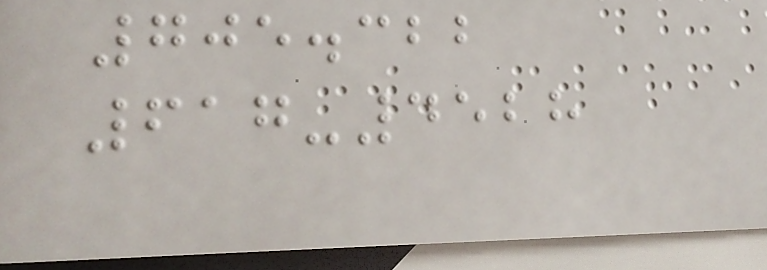705.322
617-4528
